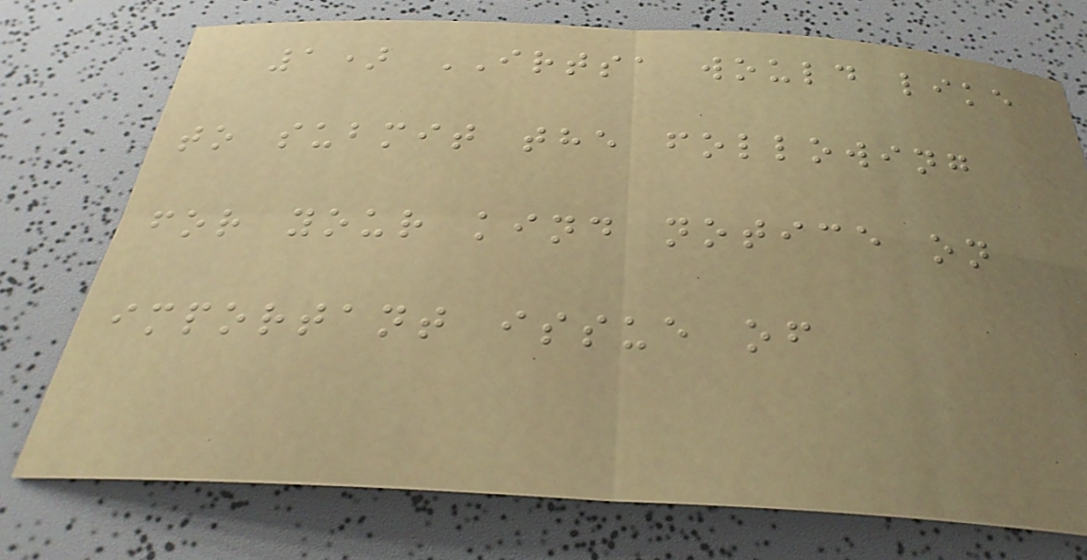1) IRTSA would like
to submit the following
for your kind notice on
important issue of
